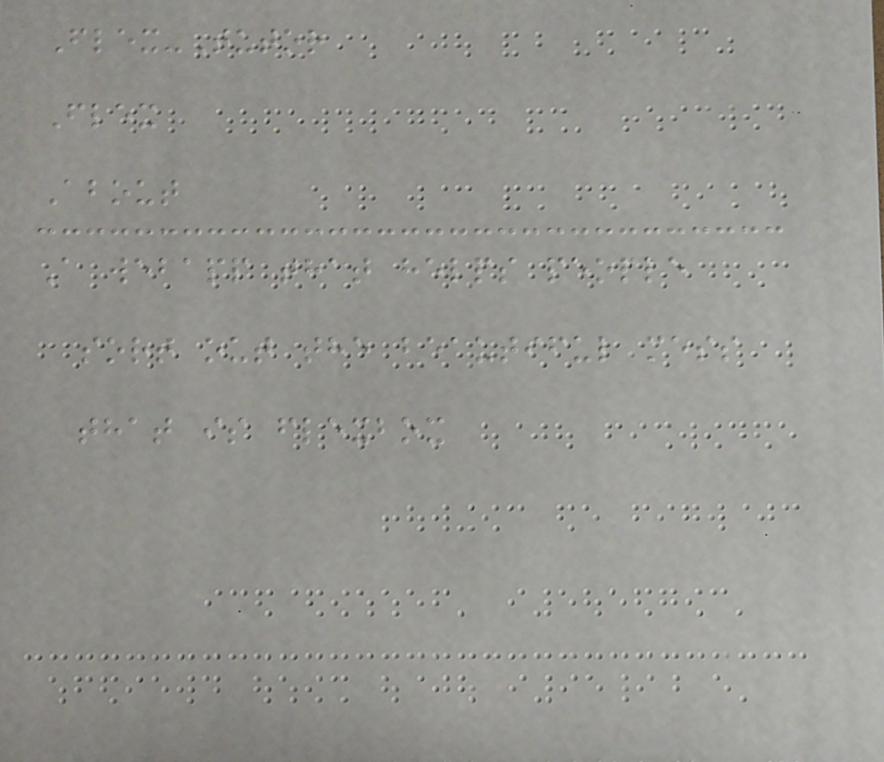Flex-Tutor
Flex
About
A webapp that helps people
sort out the beautiful mess
that is flexbox
